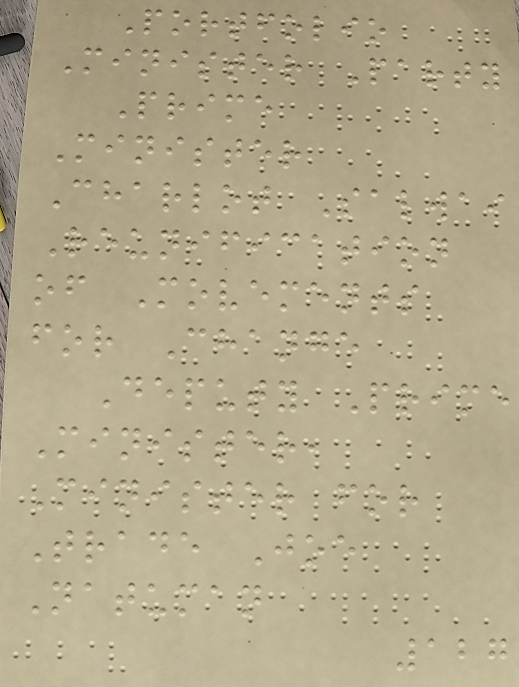Portfolio
Minister Party
Prime
Minister
Charlot Salwai
Reunification
of Movements
for Change
Deputy Prime
Minister,
Minister for
Trade Joe
Natuman
127
